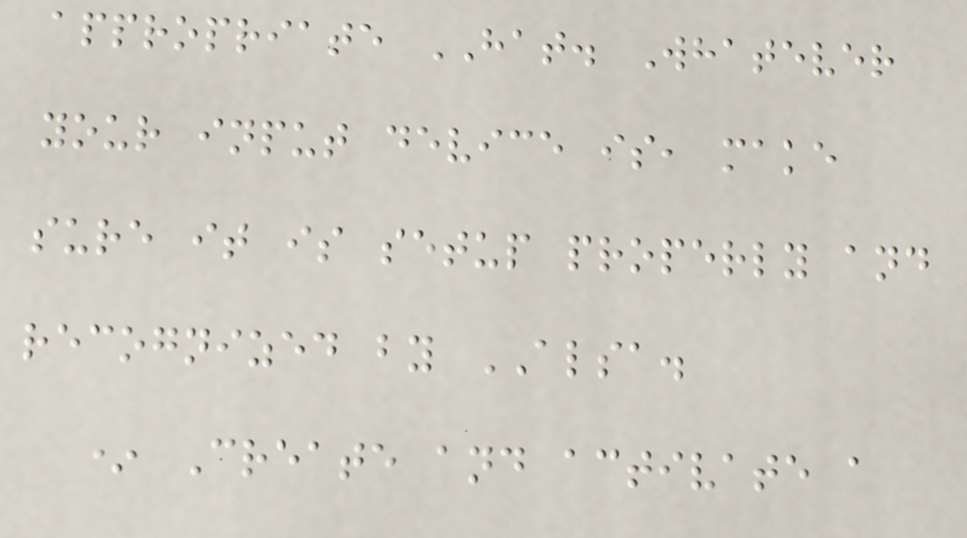appropriate HAT. Whatever
your input device is, make
sure it is setup properly and
recognized by ALSA.
* Create and activate a
